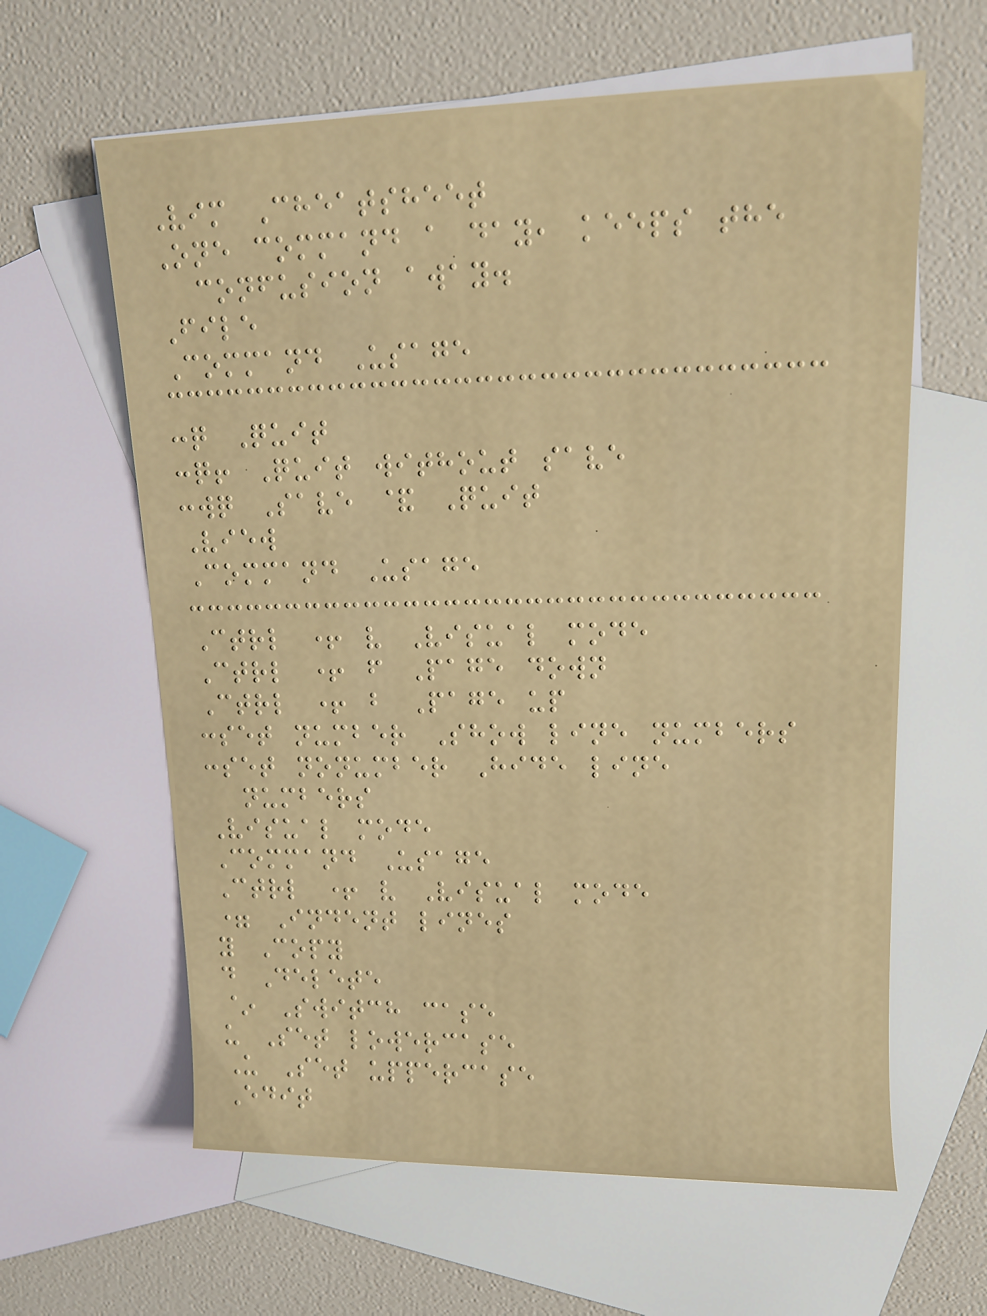Vim Cheatsheet
One command a day, keeps the
confusion away.
File
Command Usage
:q Quit
:q! Quit without save
:wq Save & Quit
View
Command Usage
Ctrl + v Visual mode
Ctrl + f Page down
Ctrl + b Page up
:set number Show line numbers
:set nonumber Hide line
numbers
Visual mode
Command Usage
Ctrl + v Visual mode
= Indent lines
y Copy
d Delete
~ Switch case
u Set lowercase
U Set uppercase
Edit
